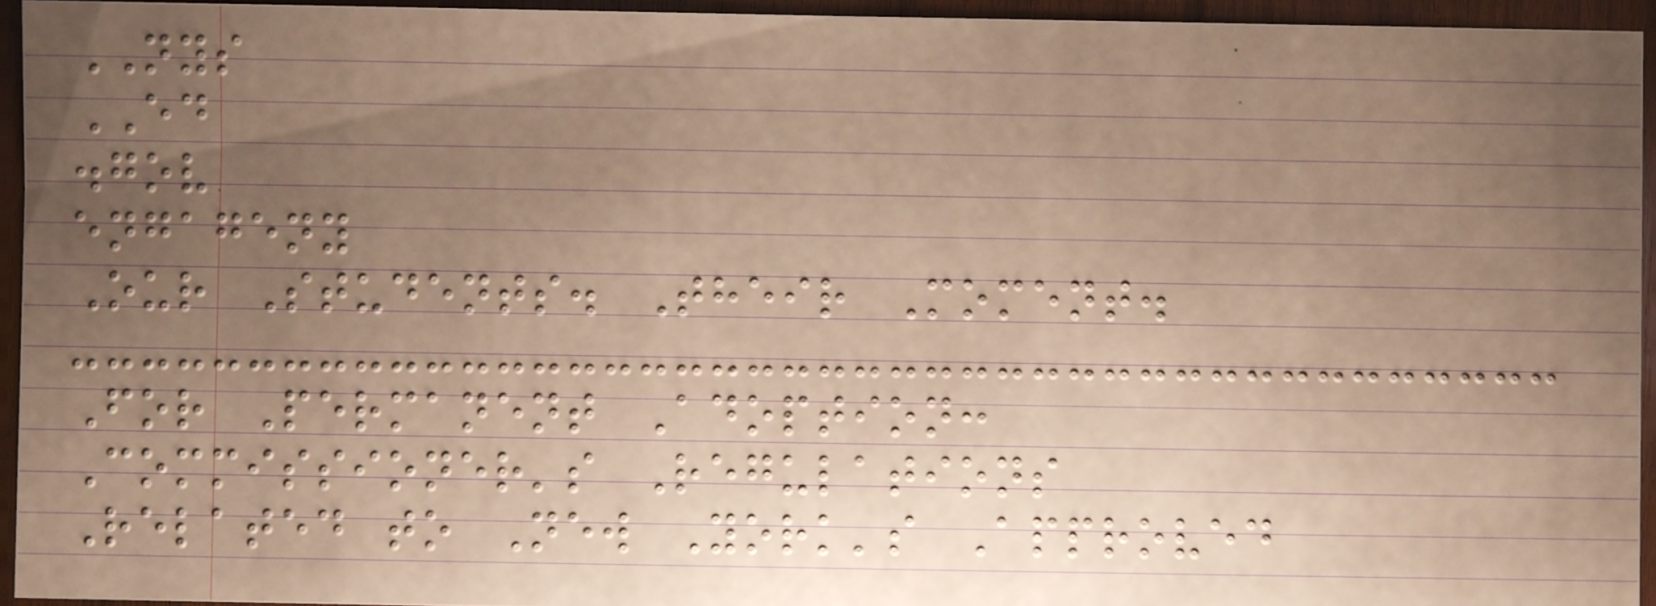NYS
ED
.gov
engageny
Our Students. Their Moment.
For Permanent Adoption:
Commissioner's Regulations
Related to New York's Approved
